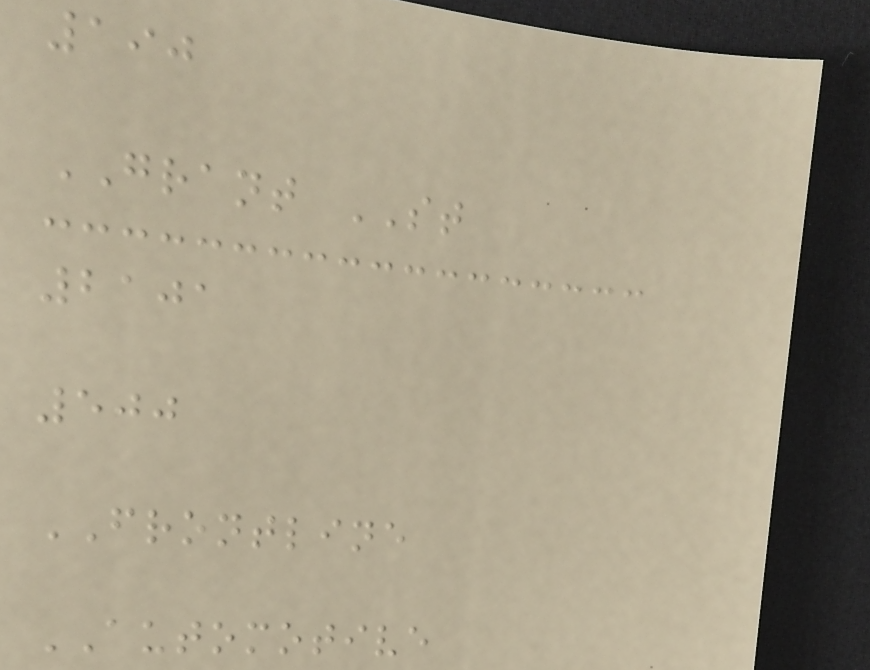190
GRANT ST
2101
500
FRONTLINE
AUTOMOTIVE
